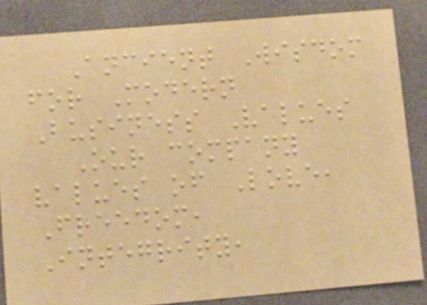Ancient Wisdom
for Modern
Business Values
Our company
values of Love,
Freedom,
Integrity,
